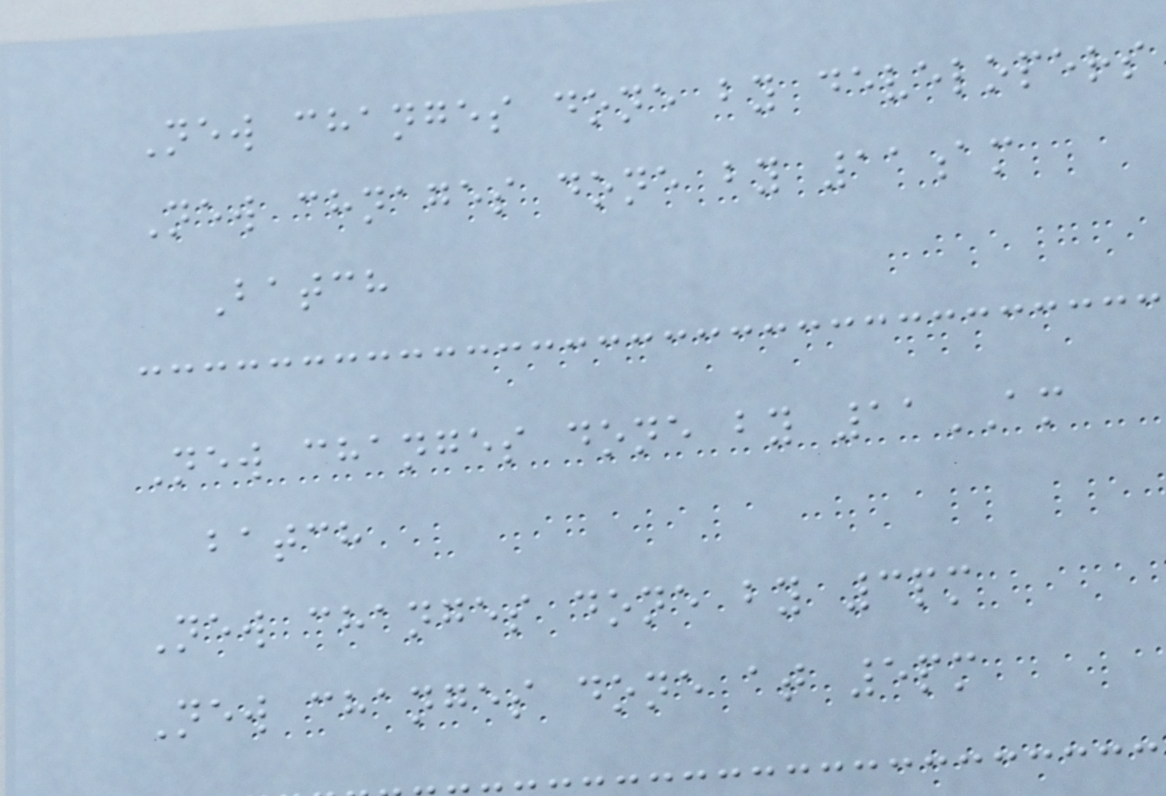New changes done by developers
New chnages done by 11am
Batch
New changes done by 11AM
batch
New changes done by 3pm
New changes done at 5pm
